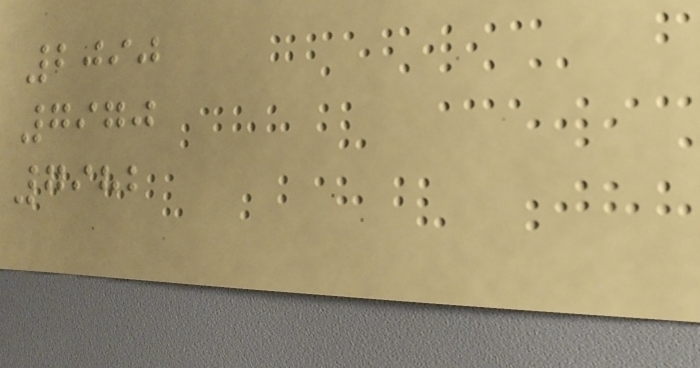2090
7970
7982
